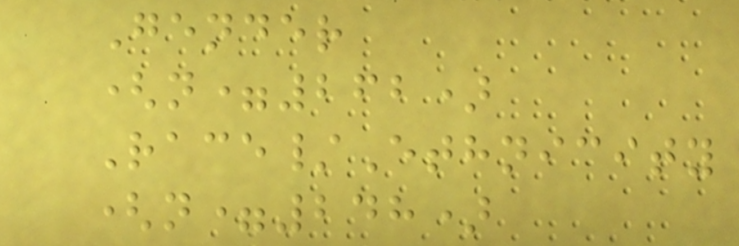Gender
(n=262)
Race/Ethnicity
(n=248)
